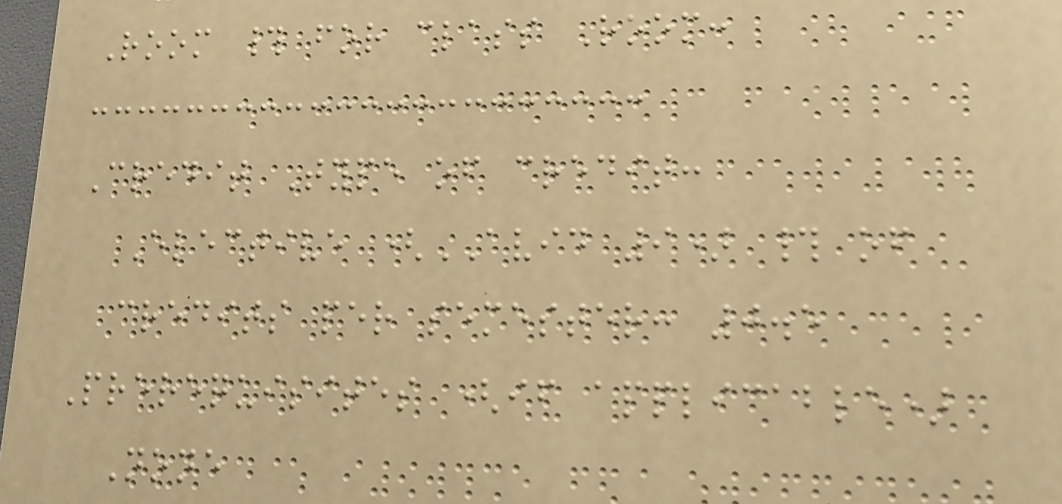Room # for class Room:
Credit Type of credit:
Elective (AVID 9) # of
credits per semester: 0.5
Prerequisites (if applicable)
None
